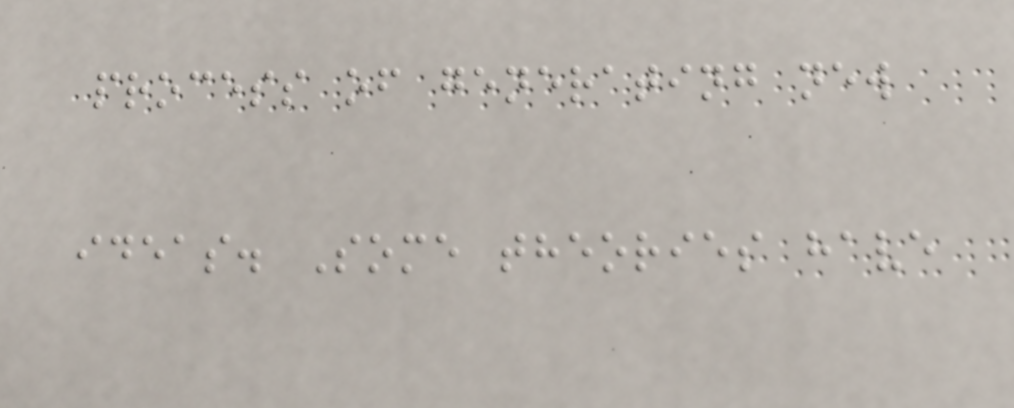process of generating new
ideas. Some theories have
